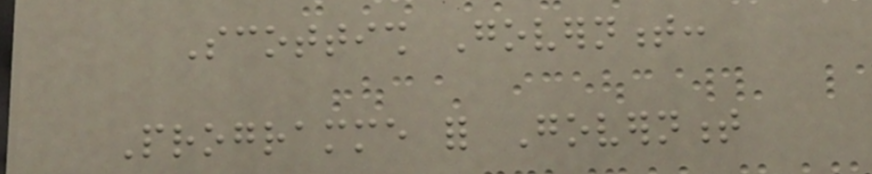Scottish Government:
Programme for Government
